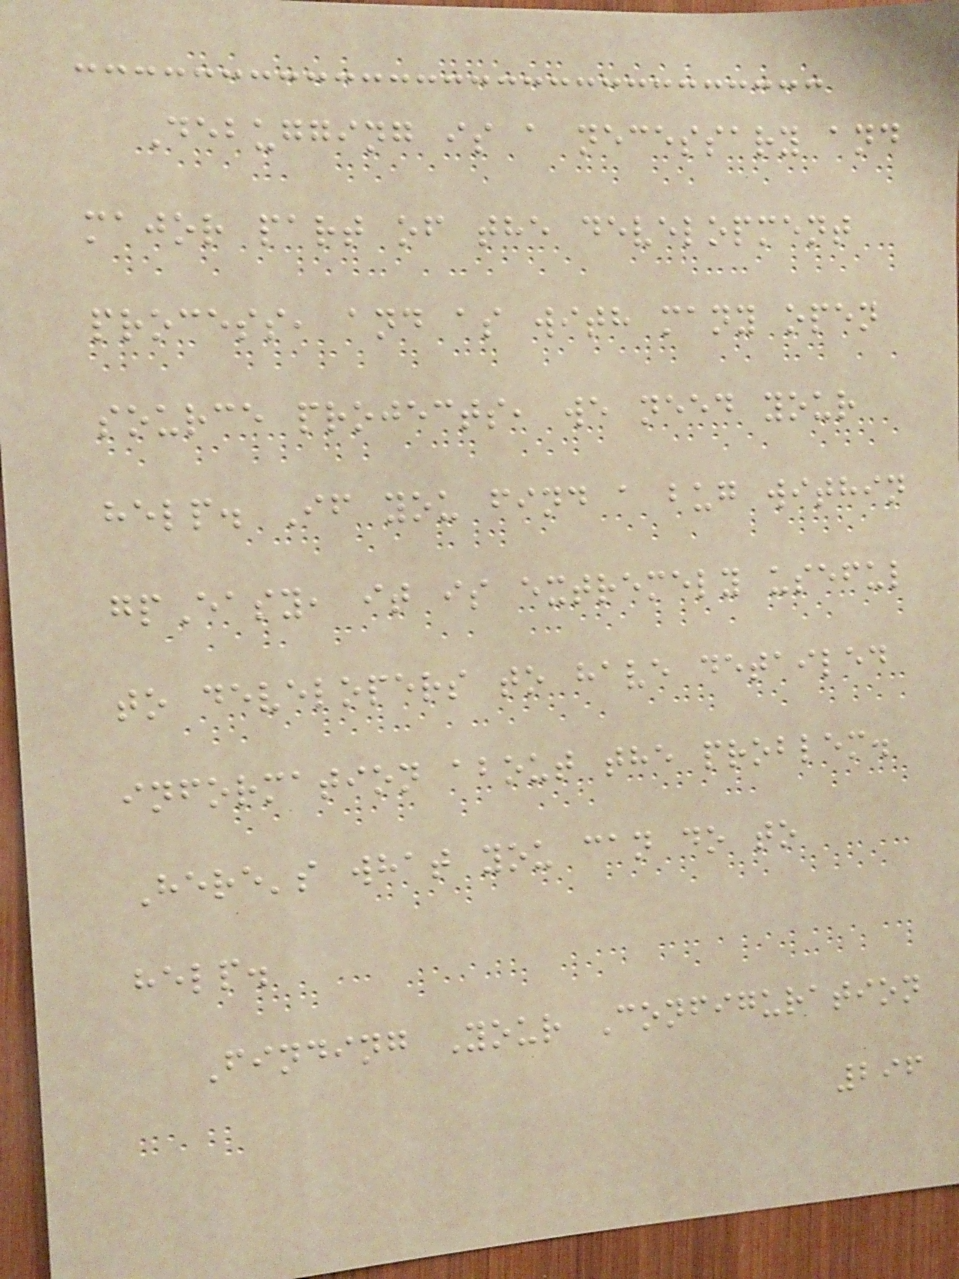Debugging is a necessary and
major part of the development
process, and as with many open
source projects, we need your
help. If you find a bug within
gpEasy, it is extremely useful
to developers to have detailed
information about the problem.
Here's what you can do to
help.
Finding Your Configuration
296
